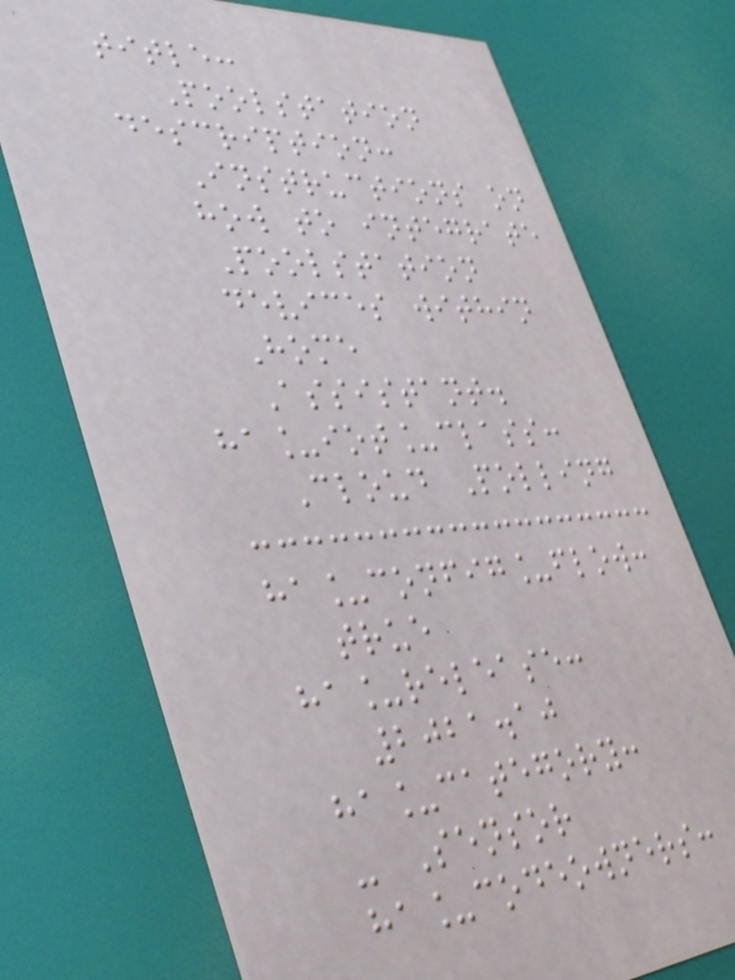title:
Poolstation
description:
Instructions on
how to integrate
Poolstation
devices within
Home
Assistant.
ha_iot_class:
Cloud Polling
ha_config_flow:
true
ha_release:
2021.10
ha_category:
- Sensor
ha_codeowners:
